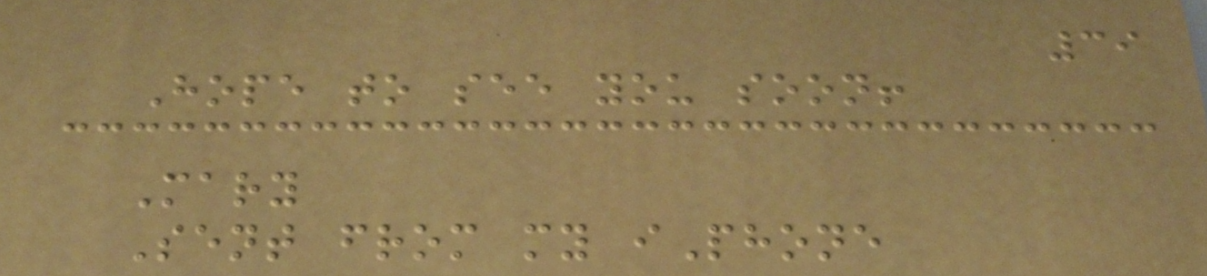39
Hope to see you soon!
Mary
Sent from my iPhone
